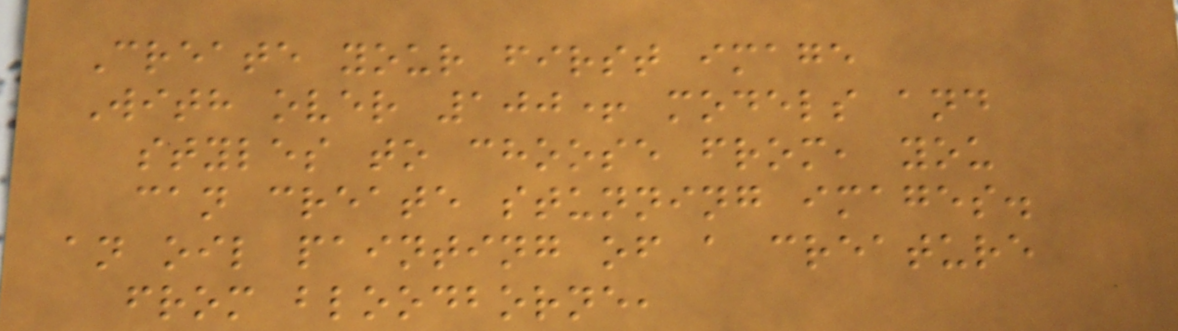Create your first image
With over 100+ models and
styles to choose from, you
can create stunning images.
an oil painting of a creature
from bloodborne,
